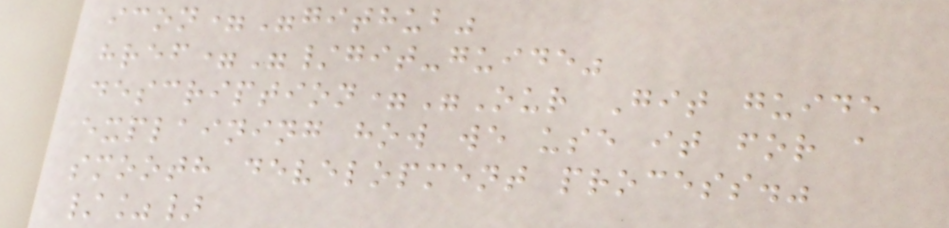icon="github"
href="/git-guide"
description="Our Git guide
explaining how we use it for a
smooth development process."
/%}
